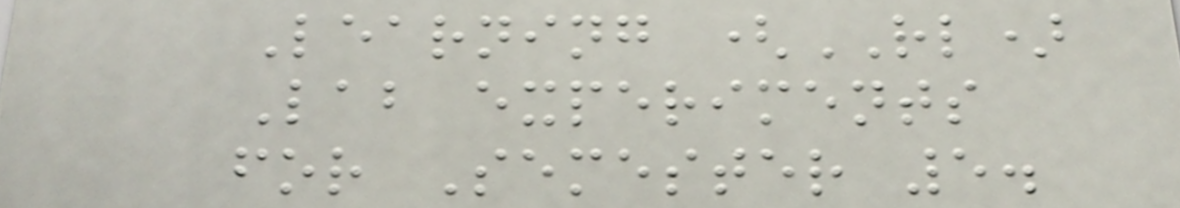Learning (RL)
Lab experiments
for Semester 5.
